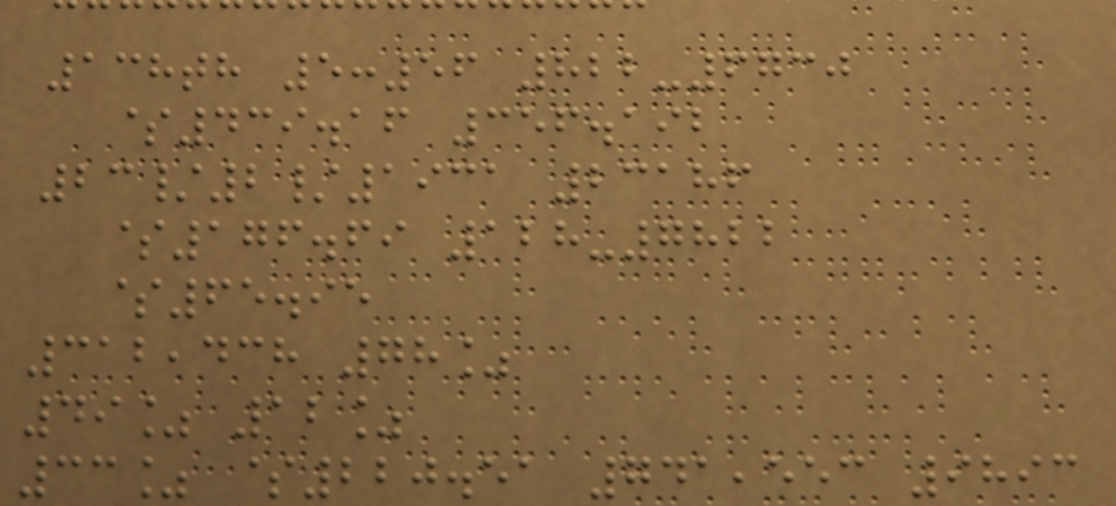138th 5:56 822-6730
$439.16 356.192
23/2/1931 23186
$176.69 128-7822
$65.95
312,438 78%
49% 12%
33% $220.51 741,553 9893
